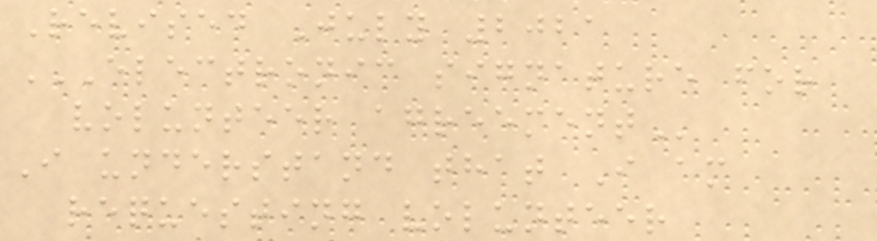Revised July 2021
ELECTRONIC SIGNATURE FOR
VOLUNTEER AGREEMENT
I understand that I am
requesting volunteer
